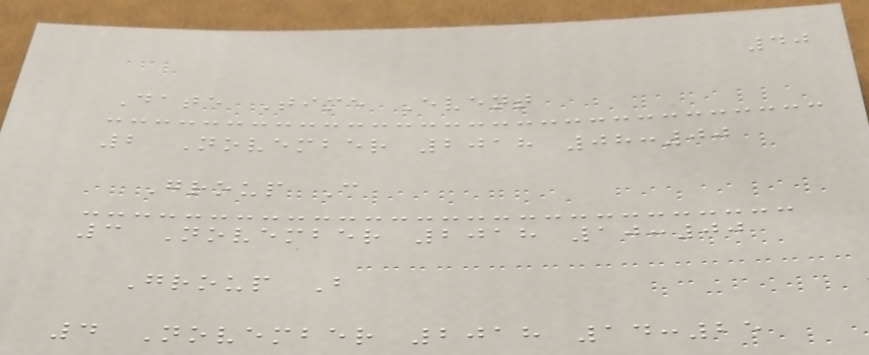40
Date Time Event
2 November 2018 08:00
Group C
3 November 2018 10:00
Group B
4 November 2018 14:25
